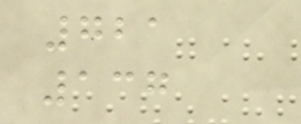721
137
